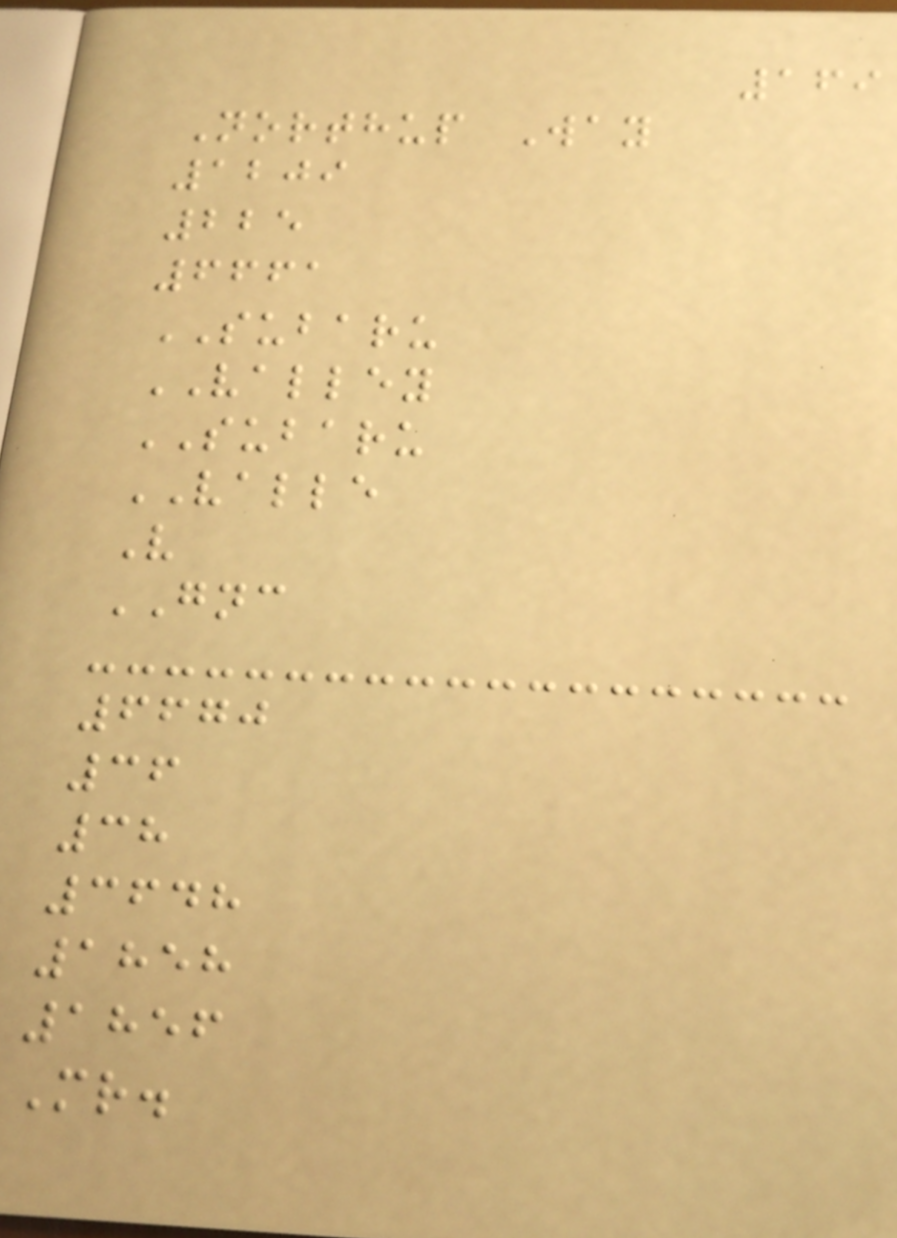169
Northup Way
1209
225
6661
SUBARU
VALLEY
SUBARU
VALLE
V
GNC
6670
36
38
3648
1858
1856
Mr.
